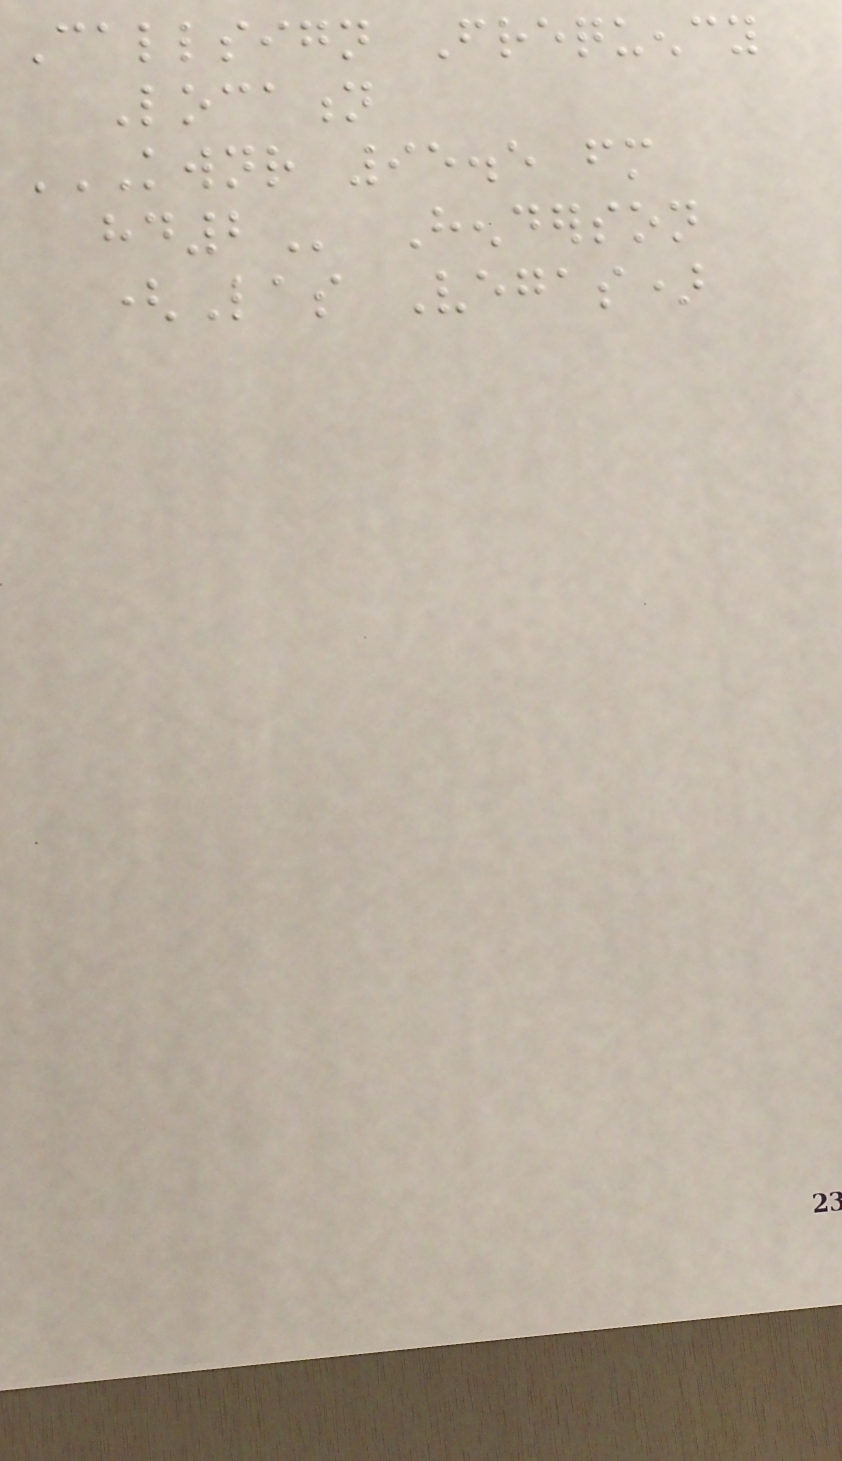Callsign Frequency
Location
KWNR 95.5 FM
HD2 Henderson
(Las Vegas)
